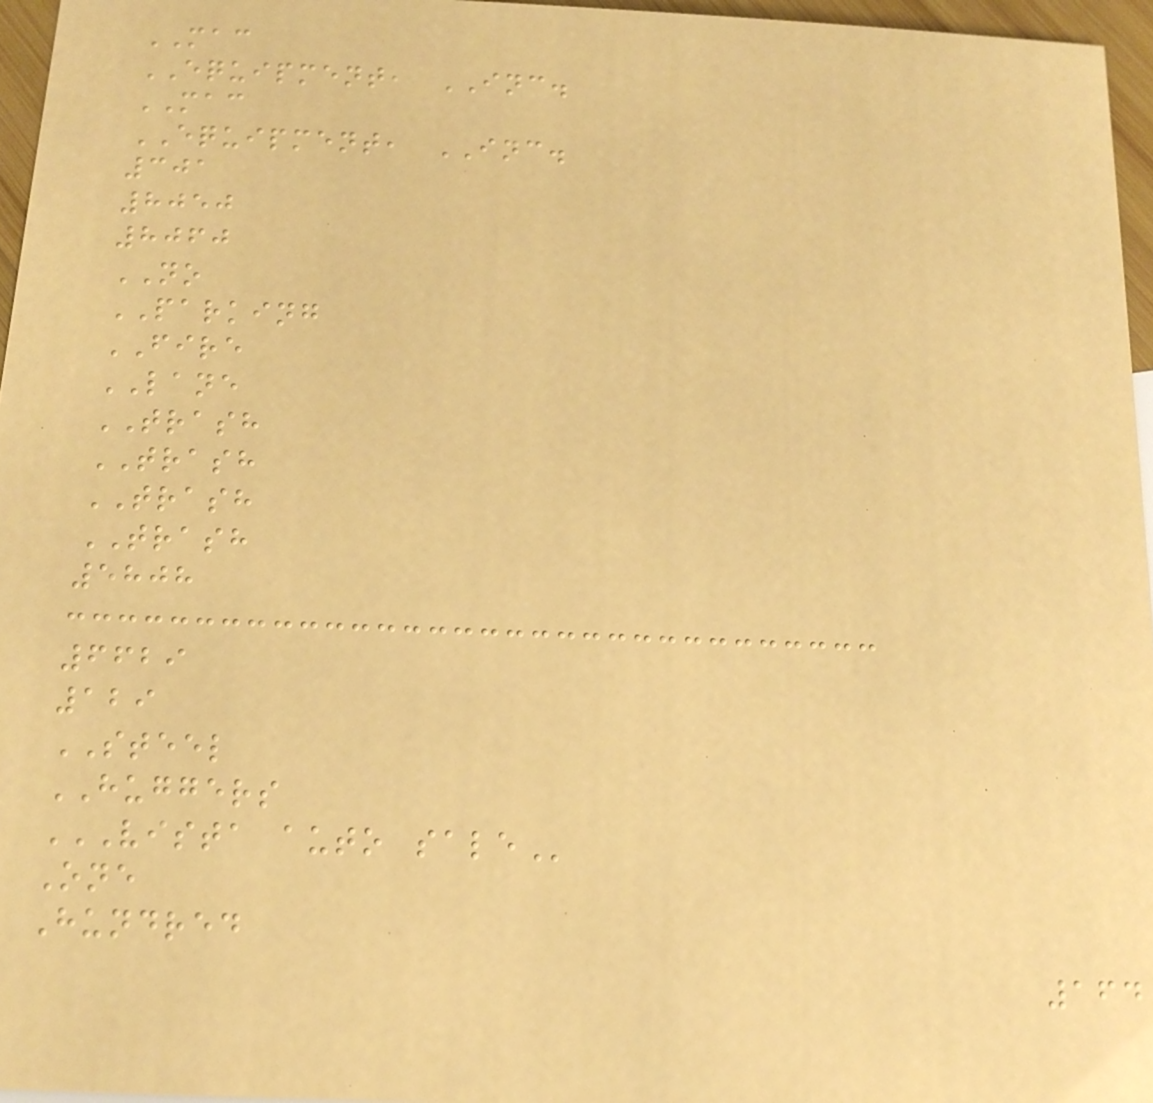MAC
EQUIPMENT, INC.
MAC
EQUIPMENT, INC.
301
8050
8060
NO
PARKING
FIRE
LANE
TRASH
TRASH
TRASH
TRASH
5808
6629
129
STEEL
HUGGERS
VISTA AUTO SALE
One
Hundred
164
